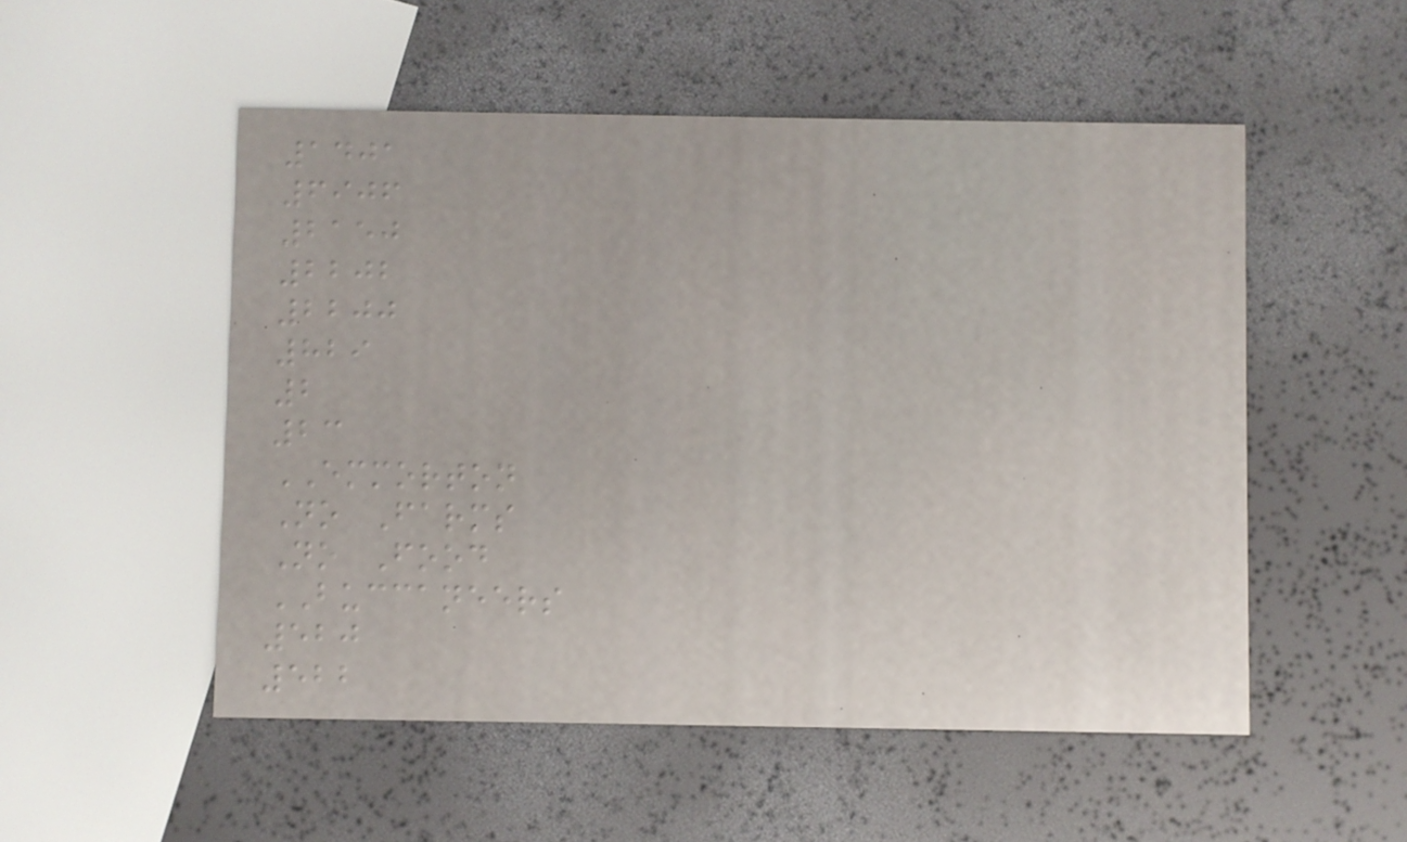1401
6906
2150
2202
2200
829
2
23
EMMORTON
No Farms
No Food
BUCCANEERS
520
522
